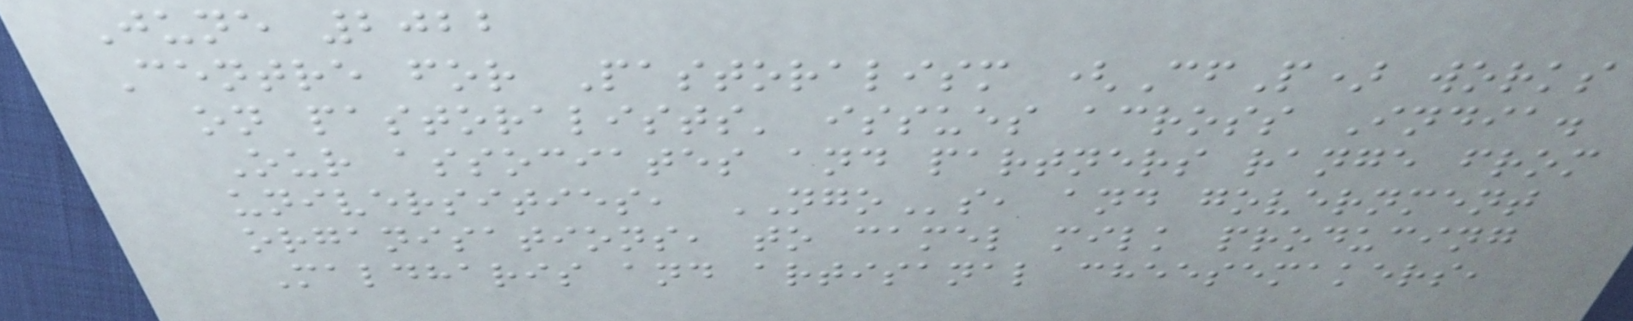June 2022
Centre for Pastoralism (CfP) works
on pastoralists' issues across India.
Our associates and partners range from
universities, NGOs, and government
organisations, to camel milk producing
Maldharis and artisanal cheesemakers,
